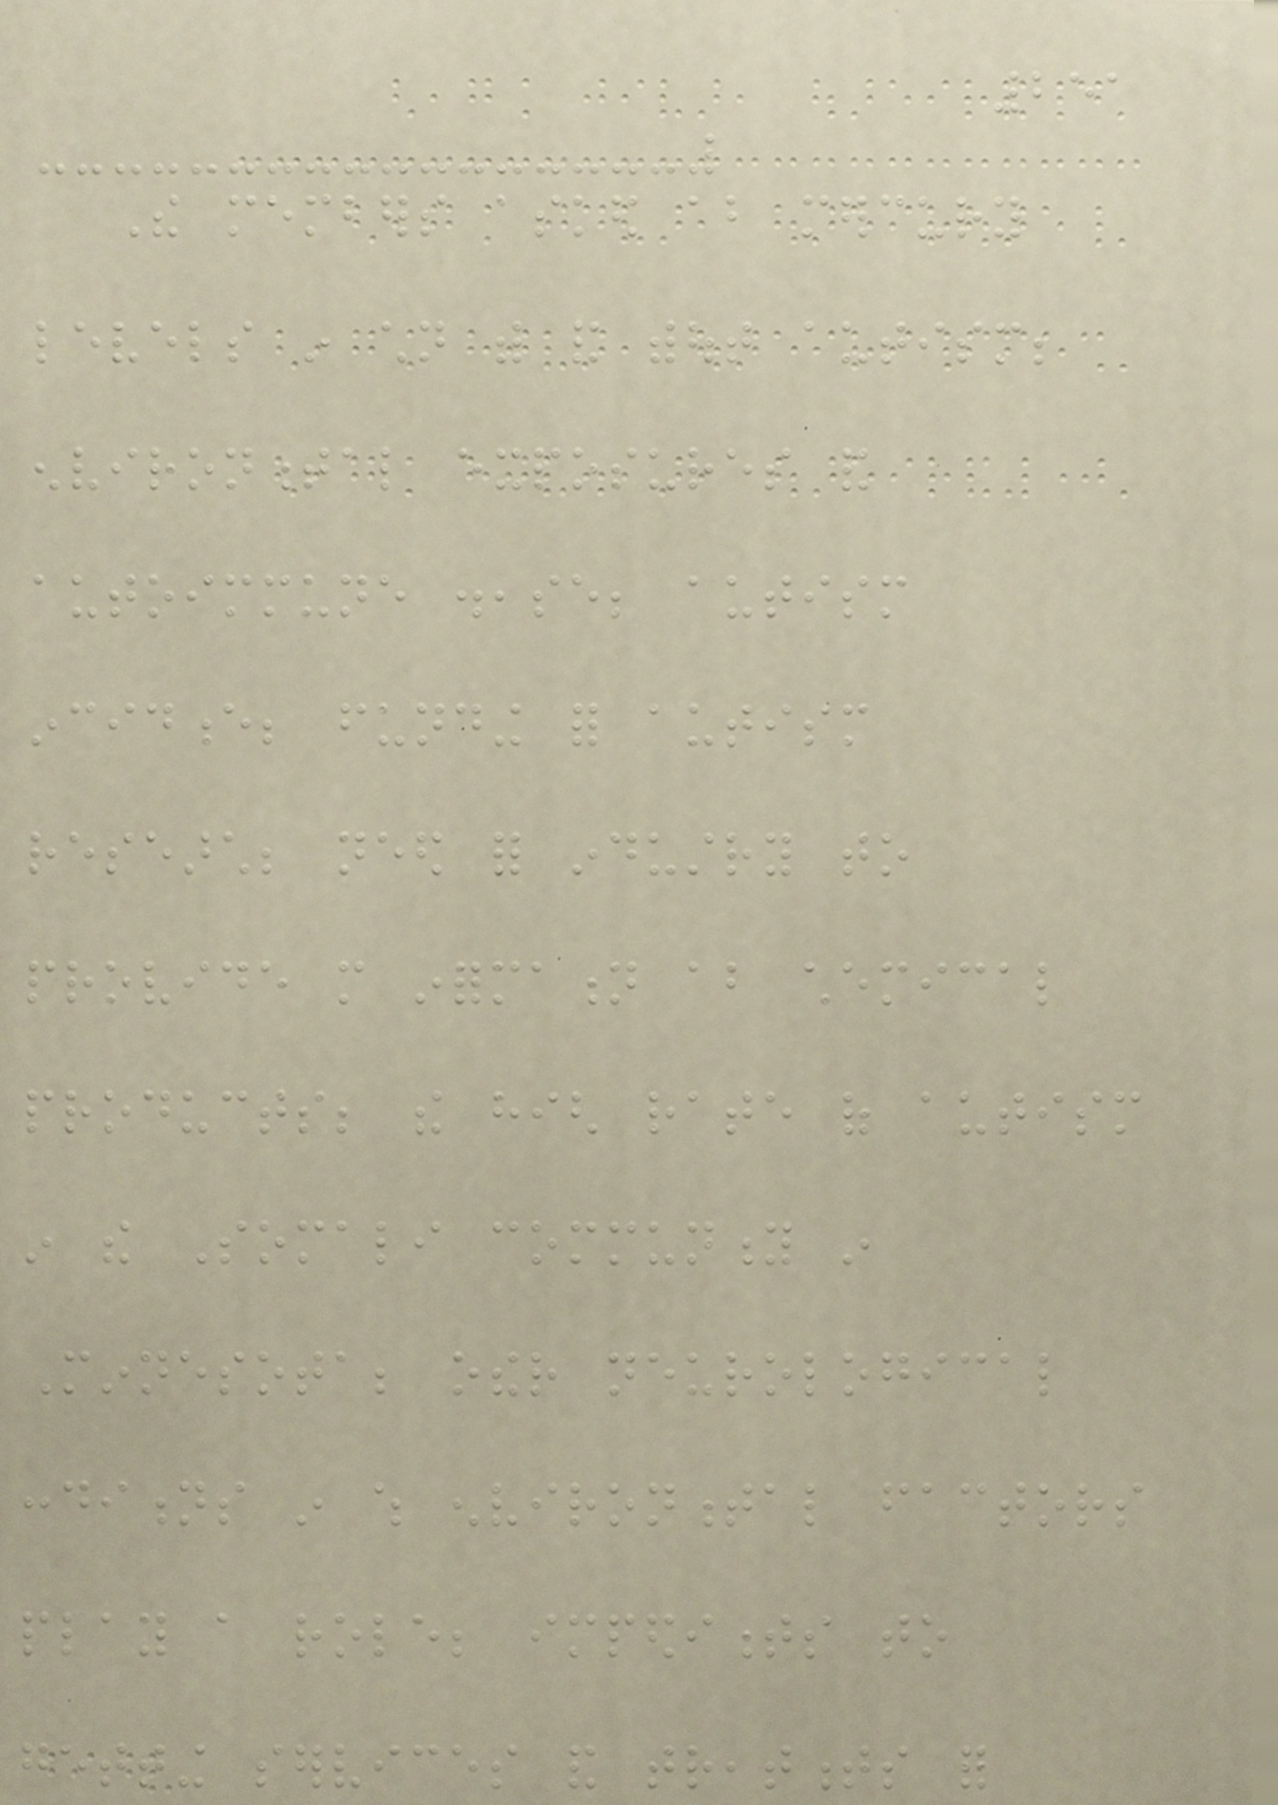251
The members asked about mercury
levels in children with and without autism;
environmental exposures and
autoimmune disease; autism
incidence; funding for autism
research; need for industry to
provide more information about chemical
products; the high rate of autism
in the Somali community in
Minnesota; other neurological
conditions in which environmental factors
play a role; impediments to
getting services and treatments for
